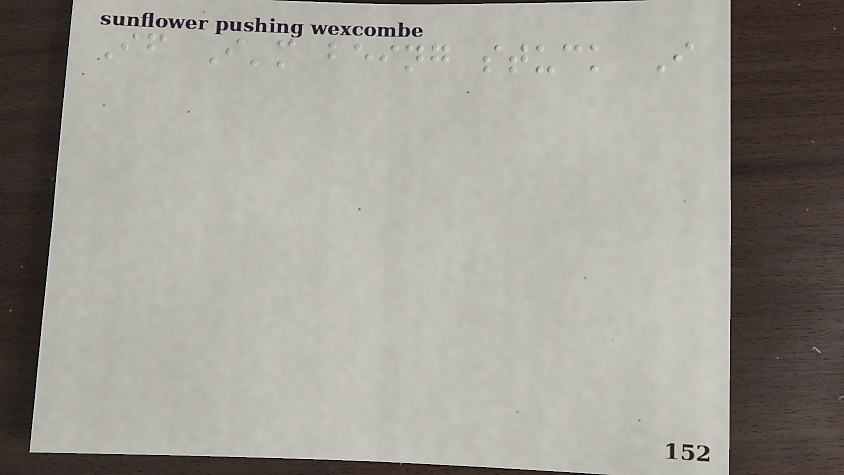If I'm being stuck I
